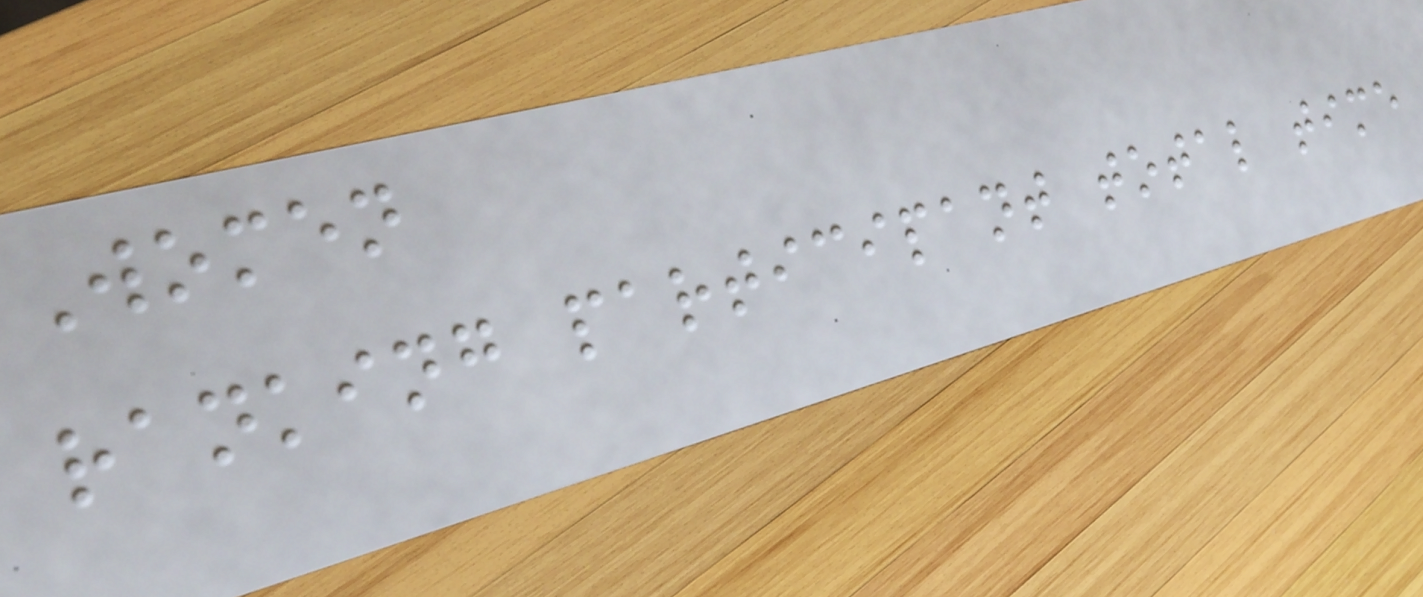Women
ranking participant total time
